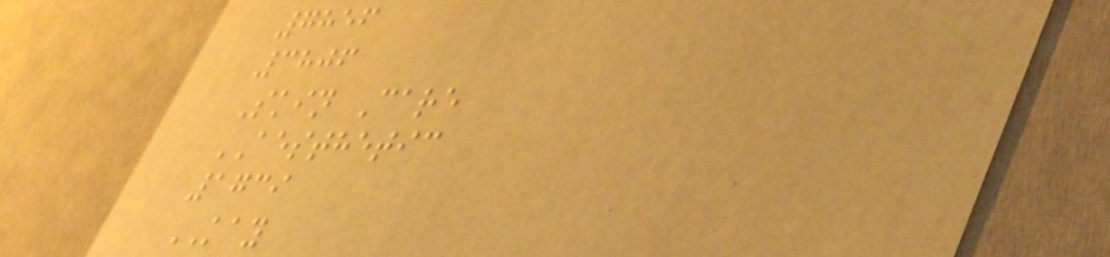7856
3806
Skin Care
AESTHETIC
1739
KAY
